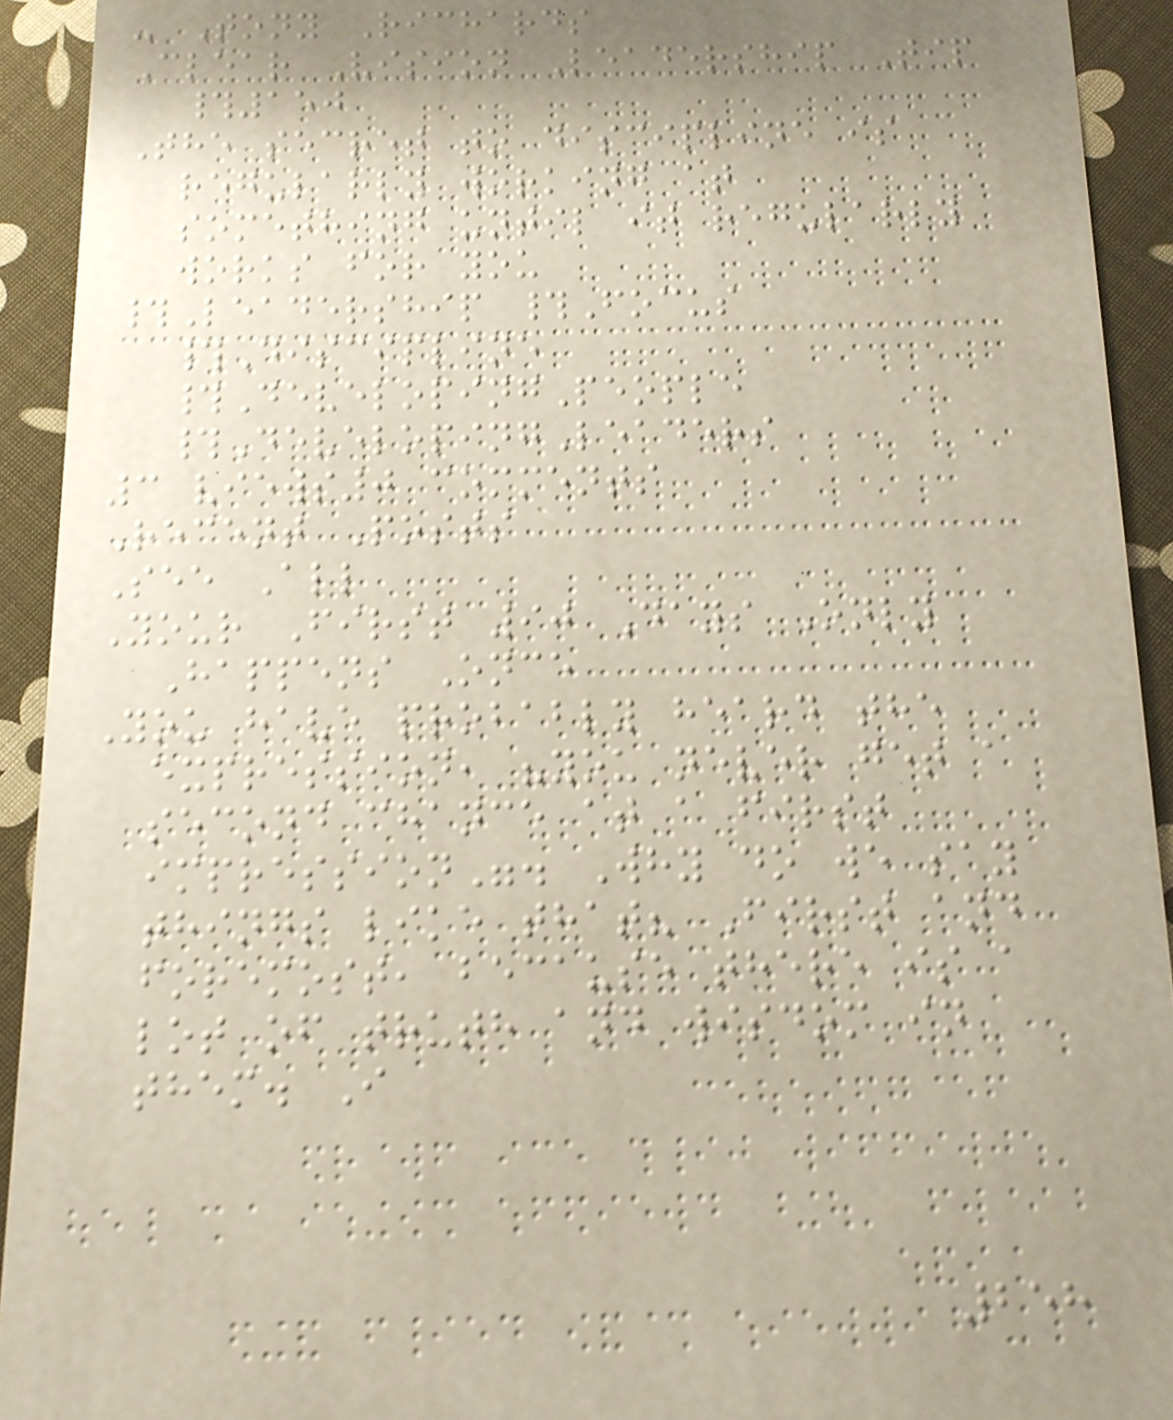- Tony Richards
Clear Vision Leadership Tip
#150
The secret to discipline is
regularly working at
something until it regularly
works for you
#Leadership #Focus
#Discipline
#DevelopingPeople
#DevelopingLeaders
3 views0 comments
Recent Posts
See All
Your First 90 Days Only
Happens Once
You have probably heard the
expression, "you never get a
second chance at a first
impression". Why do we say
things like that? First and
foremost, because there is a
lot of truth and wisdom in
them. I
258
